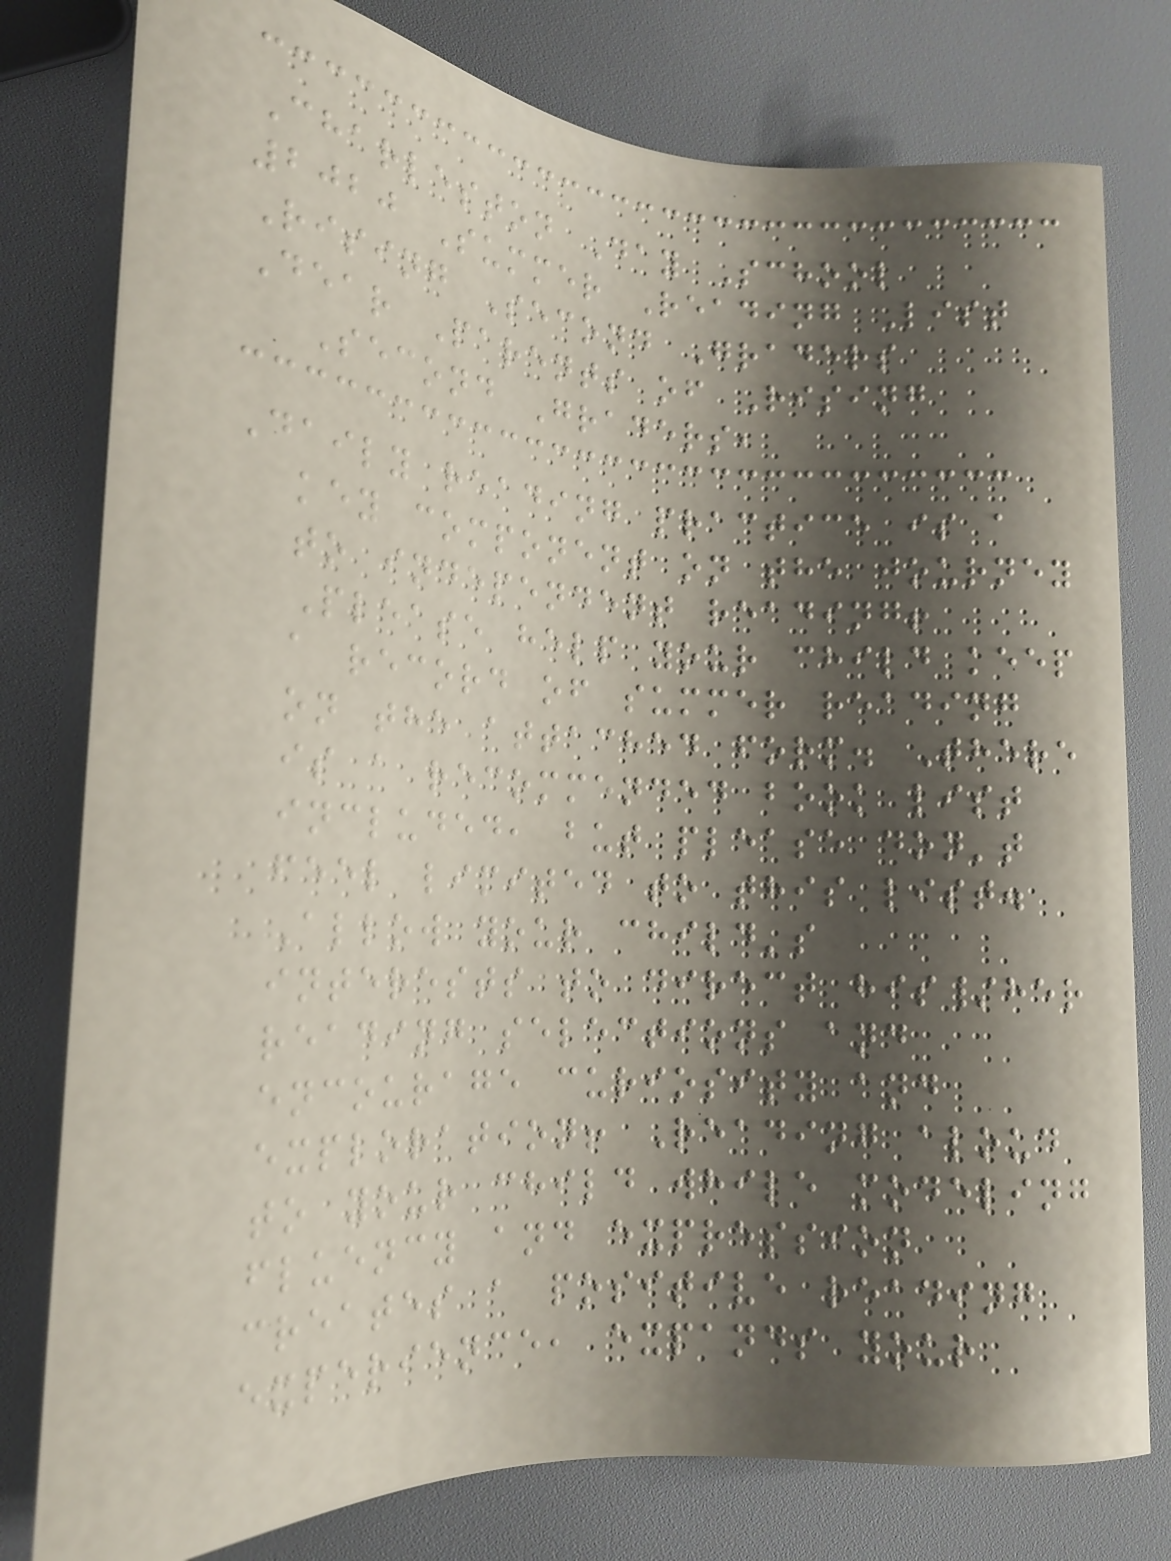Charleston Day School
2020 Summer Reading List
Rising Second Graders
Dear Parents of Rising
Second Graders,
Daily reading practice is a
key component on the journey
to independent reading!
Please help your child keep
a record of summer reading
on the attached form. There
is a recommended book list
included, but please don't
feel limited to this list.
Allow your child's
interests to direct his/her
reading selections and
encourage curiosity and
exploration! Reading aloud
to your child while modeling
fluency and expression
creates a positive reading
experience, expands your
